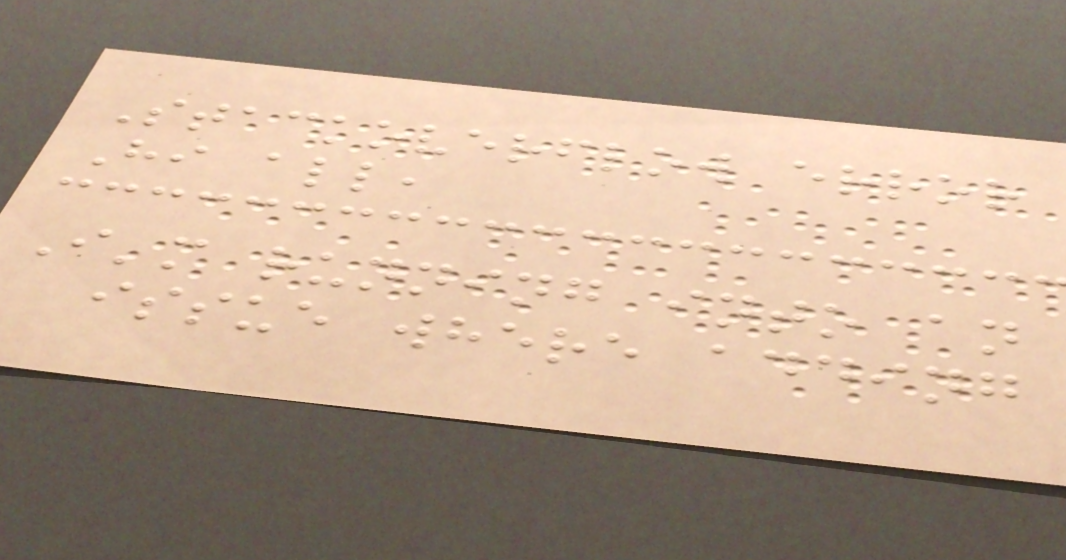Stackoverflow error
Hi all,
I'm running into an
issue where adding
